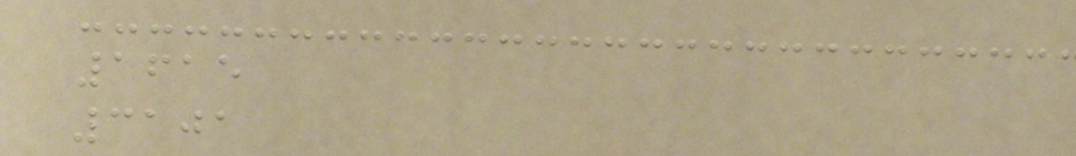1615
3101
